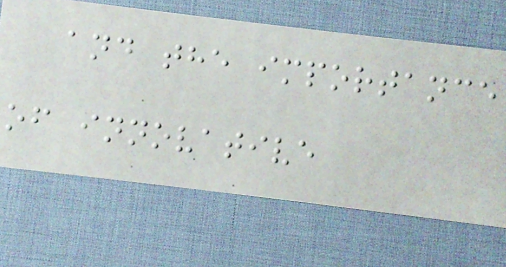and the importance
of innovative
